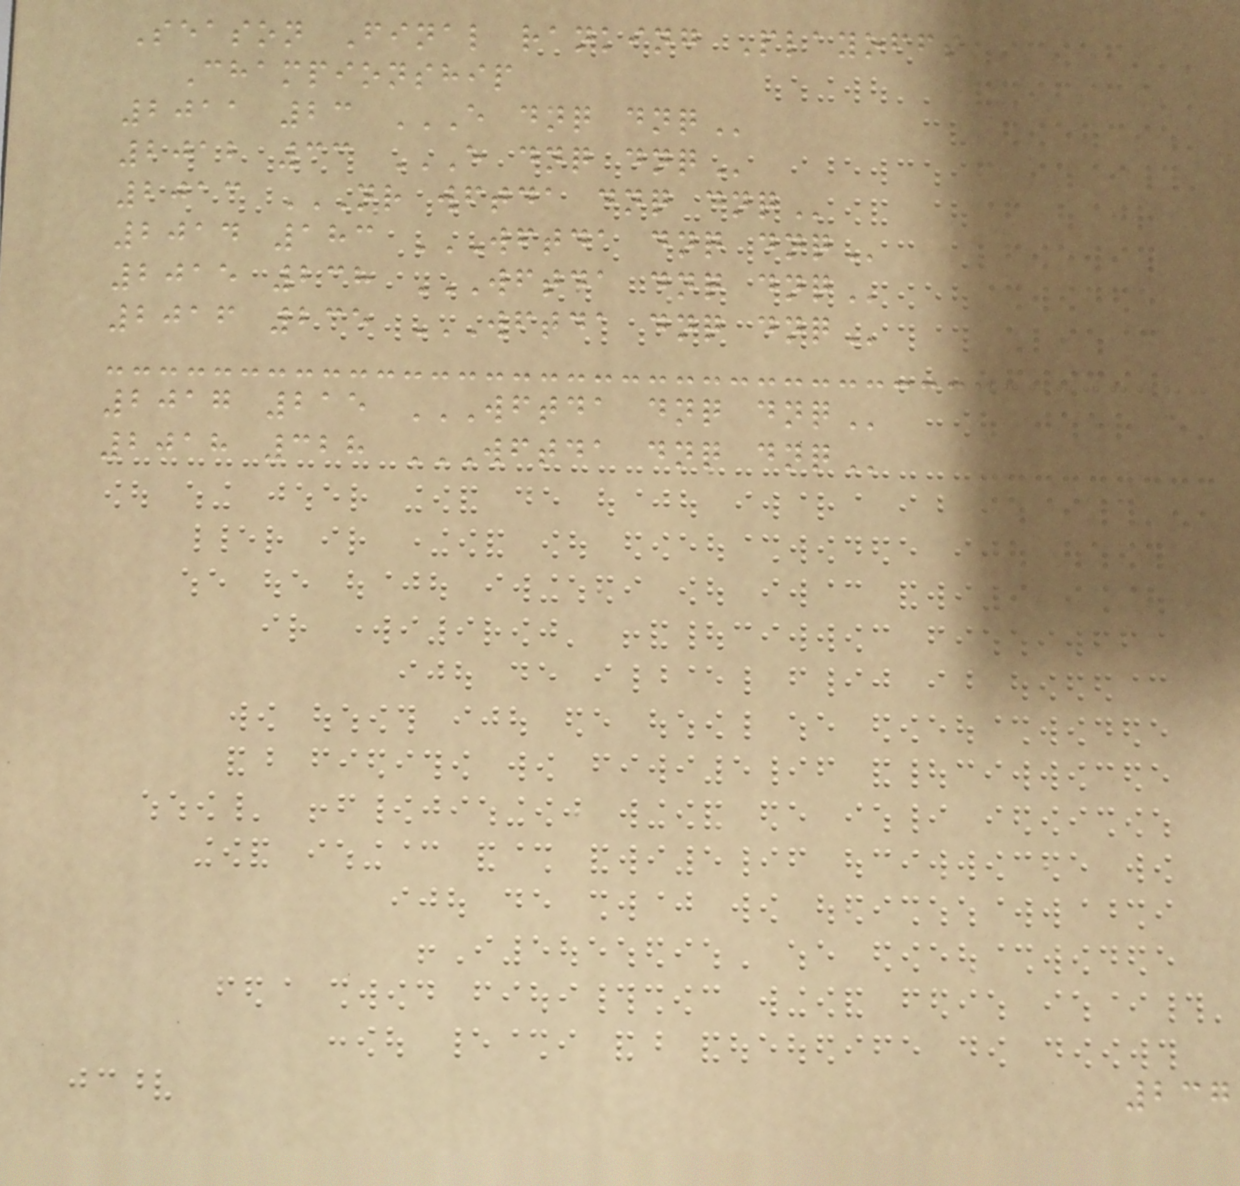Season Final ranking Playoffs
Championship
2011 23 E DNQ DNQ
2012 33 E DNQ DNQ
2013 NR WFTDA DNQ DNQ
2014 183 WFTDA DNQ DNQ
2015 238 WFTDA DNQ DNQ
2016 235 WFTDA DNQ DNQ
2017 215 WFTDA DNQ DNQ
2018 328 WFTDA DNQ DNQ
237
